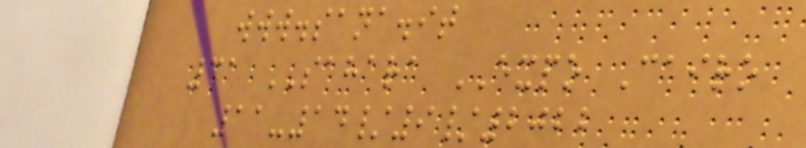www.sana.it
31 SAHARA EXPO Cairo
11-14/9/2022
